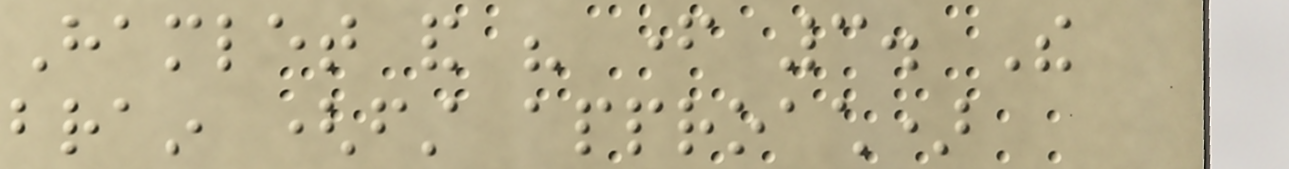Hamlet and his father 3. The
brain (first approach)
